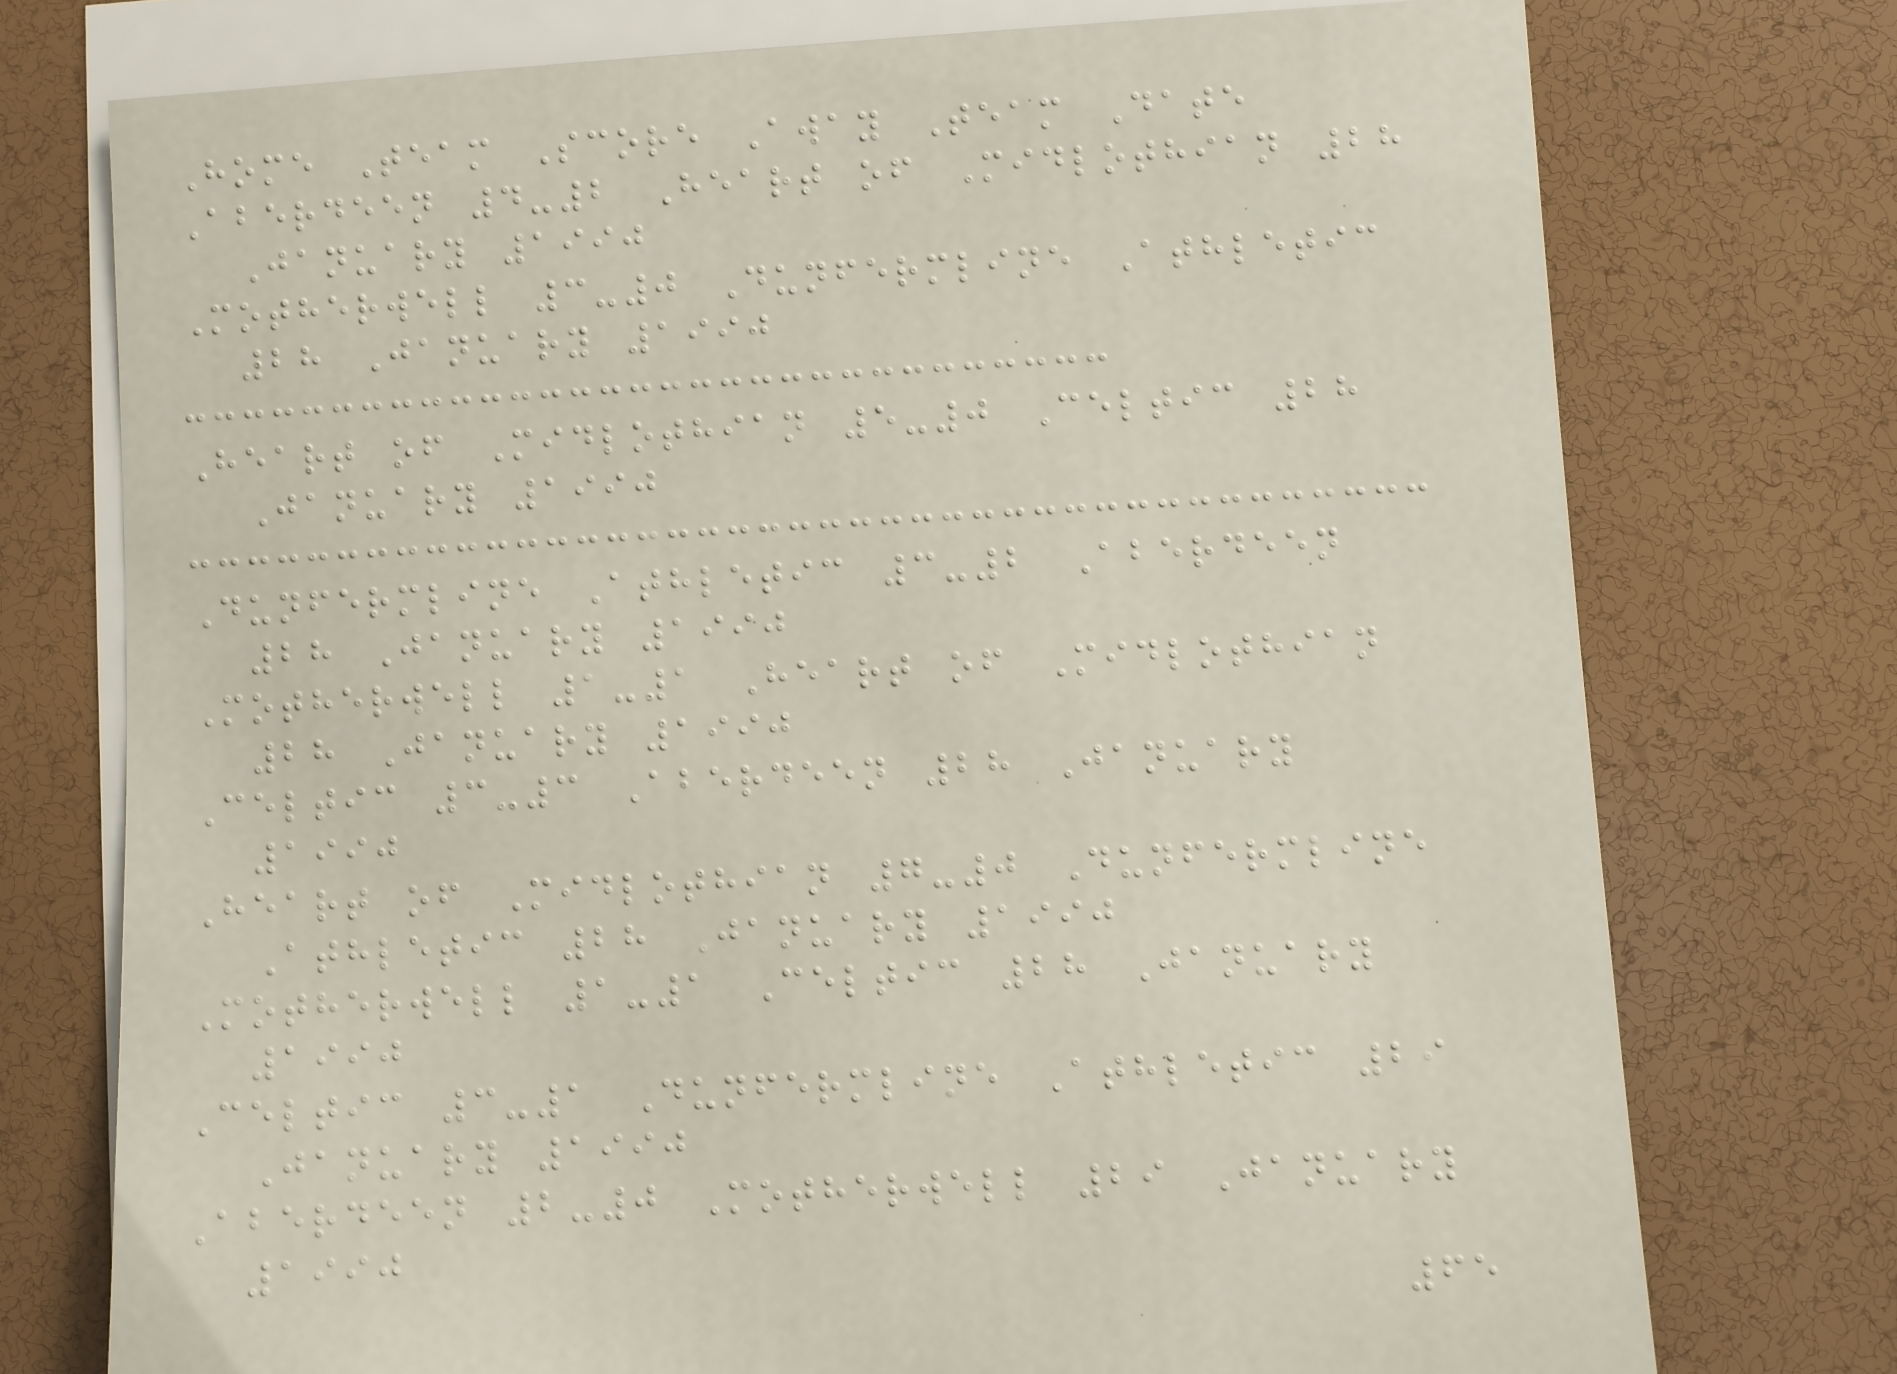Home Team Score Away Team Date
Aberdeen 4-2 Heart of Midlothian 28
January 1990
Motherwell 3-0 Dunfermline Athletic
28 January 1990
Heart of Midlothian 5-0 Celtic 28
January 1990
Dunfermline Athletic 3-2 Aberdeen
28 January 1990
Motherwell 1-1 Heart of Midlothian
28 January 1990
Celtic 3-3 Aberdeen 28 January
1990
Heart of Midlothian 7-0 Dunfermline
Athletic 28 January 1990
Motherwell 1-1 Celtic 28 January
1990
Celtic 3-1 Dunfermline Athletic 29
January 1990
Aberdeen 2-0 Motherwell 29 January
1990
65
